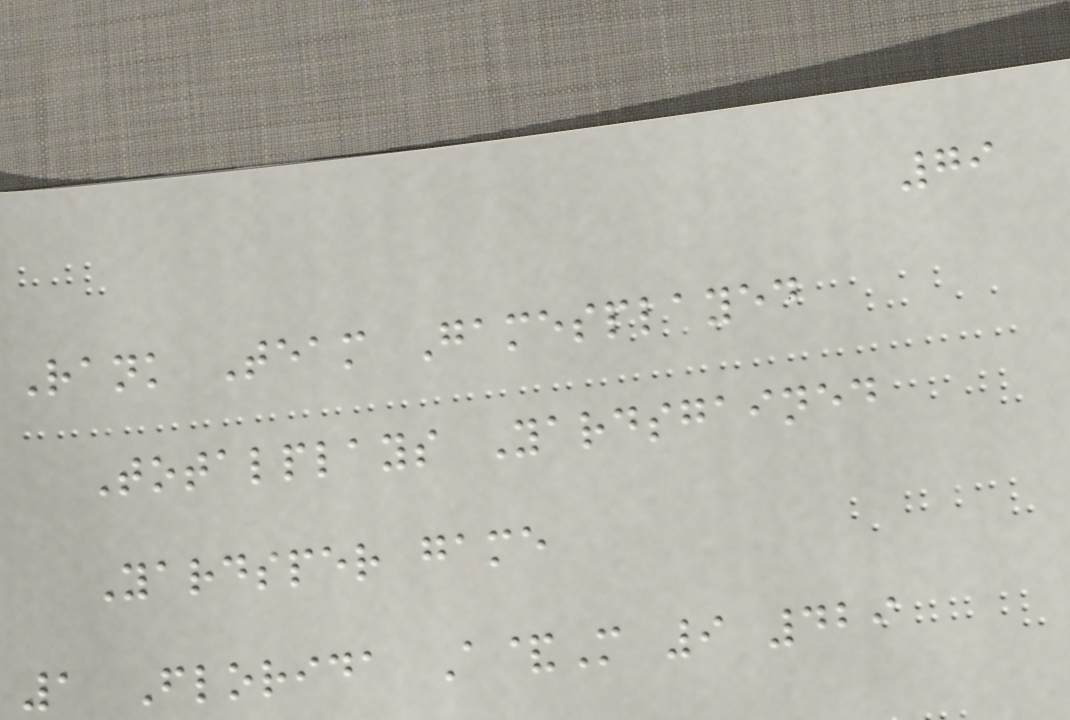79
Rank Team Gamesplayed
Totalplays Yardsgained
Yardsper game
1 Florida A&M 9 429
